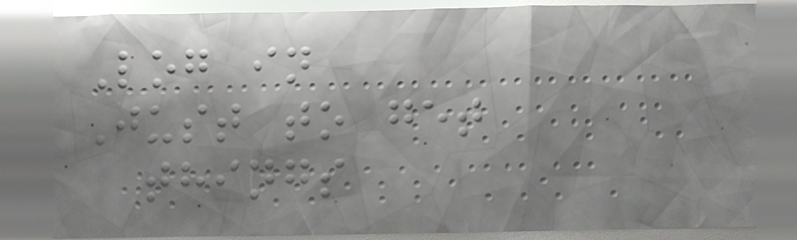Log in
Just to get
things
